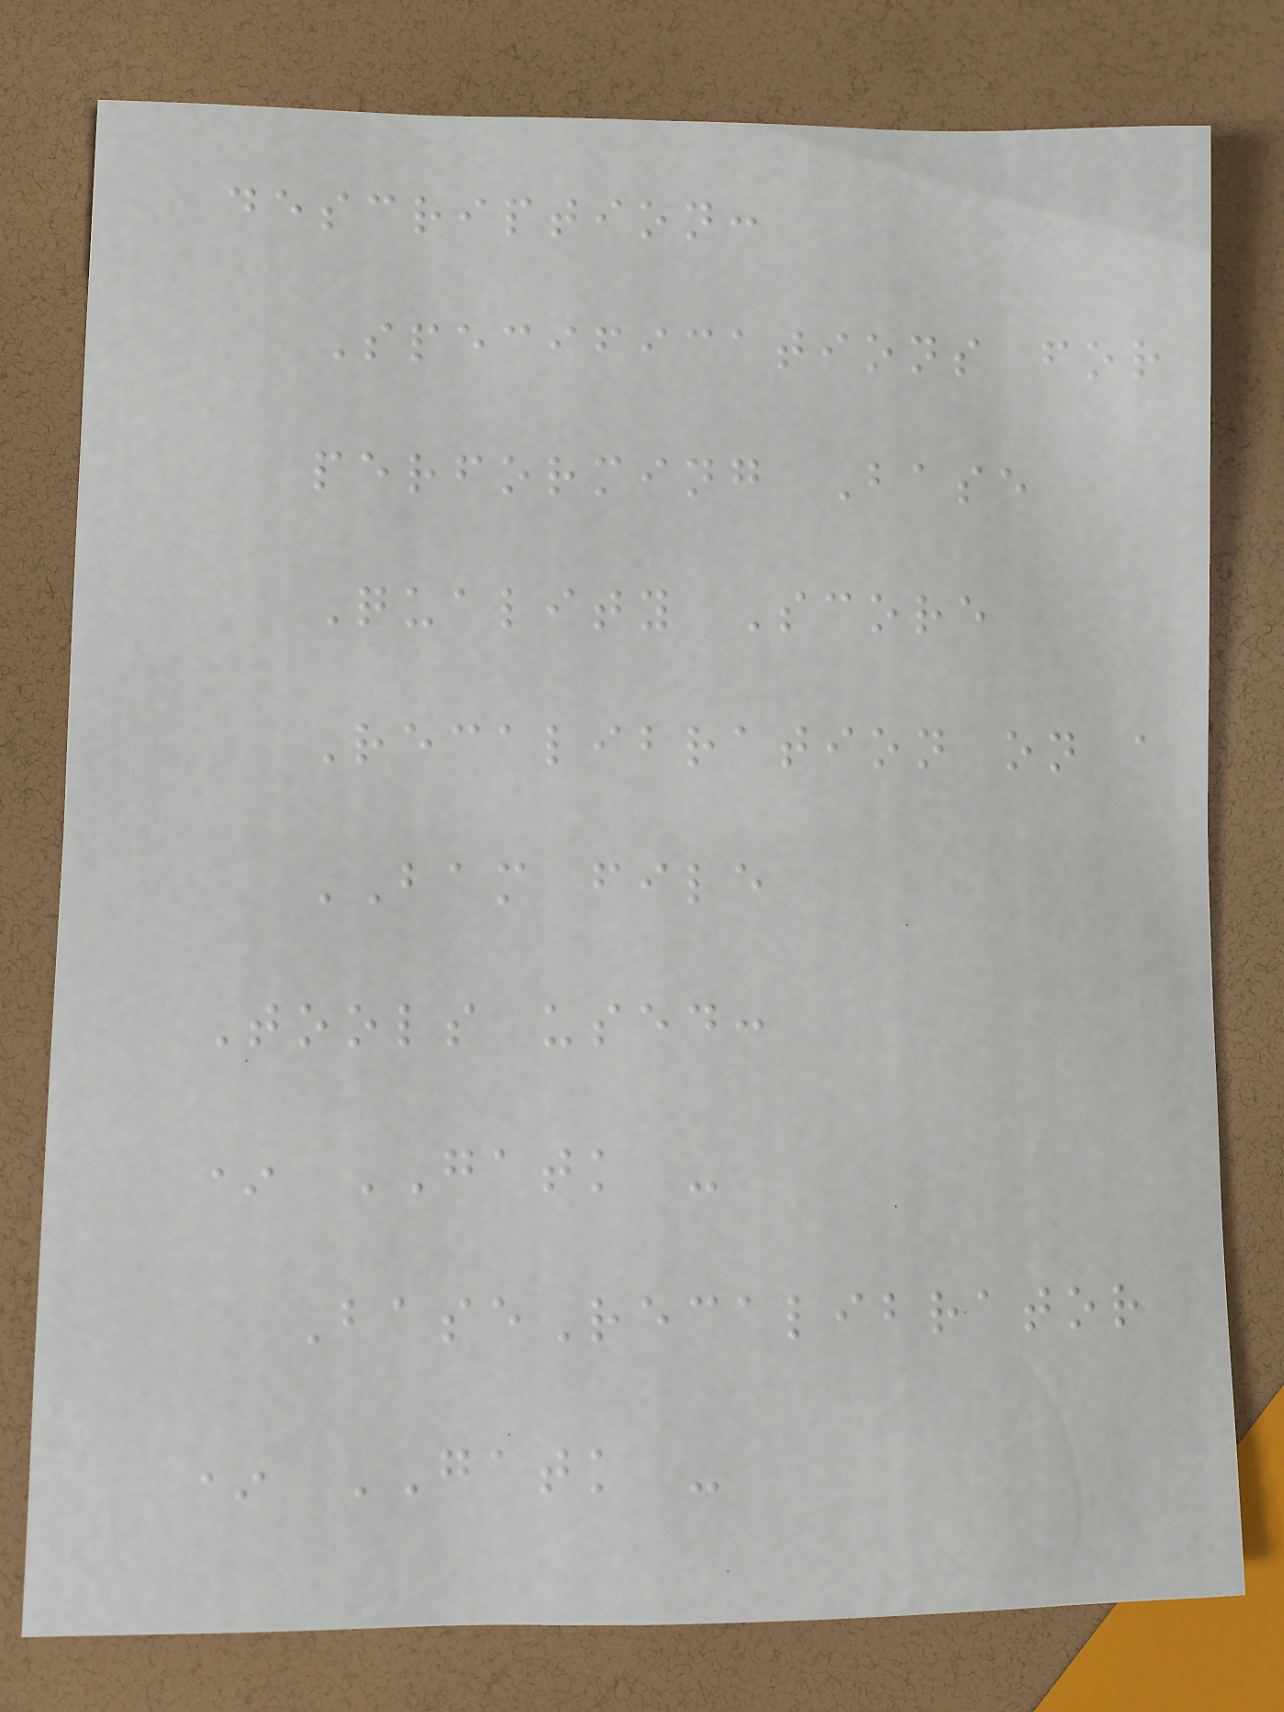description:
Specifications for
performing Base
Quality Score
Recalibration on a
BAM file
Tools used:
* GATK -
BaseRecalibrator
* GATK -
